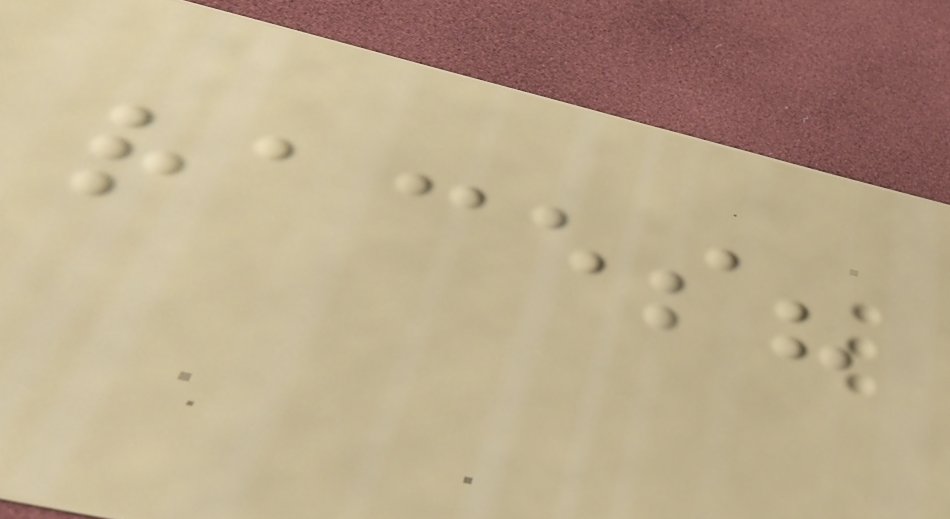races?
